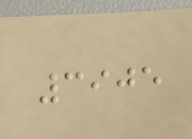3905
